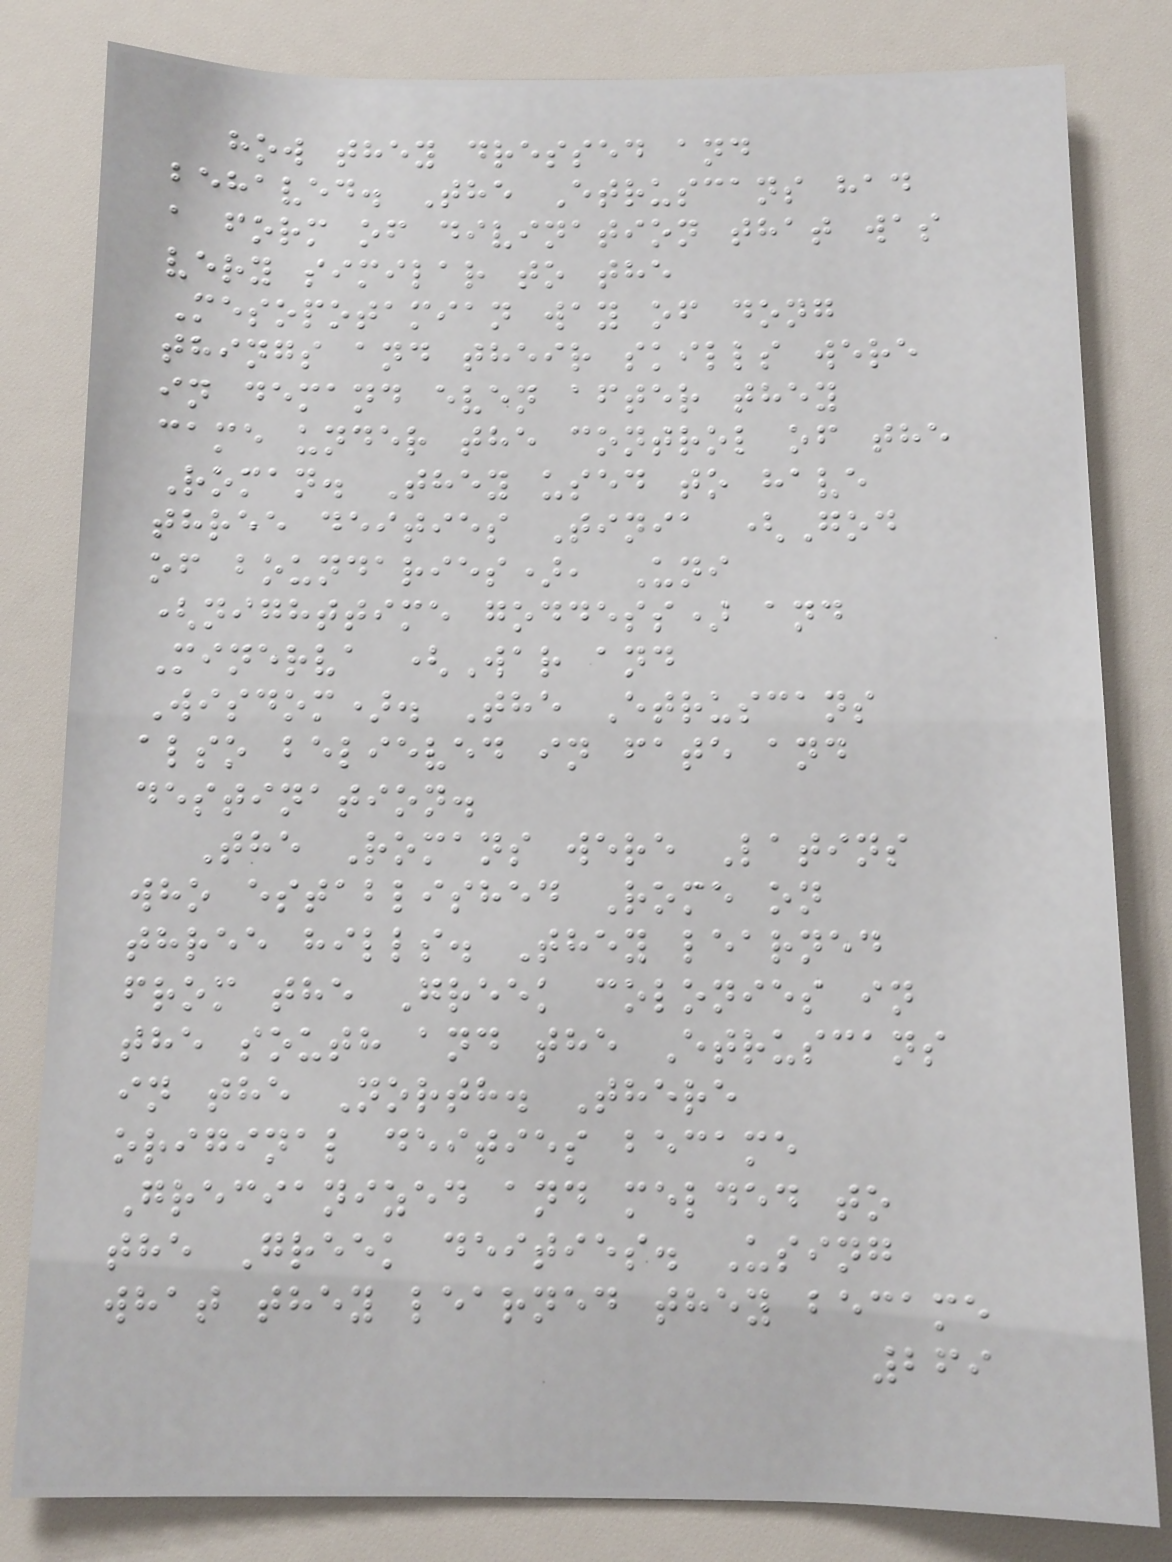how they dressed and
behaved. The Etruscans had
a form of divination that was
very similar to the
Mesopotamian way of dong
things and their skills were
in demand even after they
came under the control of the
Roman. They used to have
three deities Tinia (God
of boundaries), Uni
(nighttime goddess) and
Minerva (War and
Wisdom). The Etruscans
also believed in fate and
destination.
The Romans were Latins
who established Rome on
three hills. They learned
from the Greek colonies in
the south and the Etruscans
in the North. There
original deities became
Grecianized and melded to
the Greek deities. Using
what they learned they became
269
